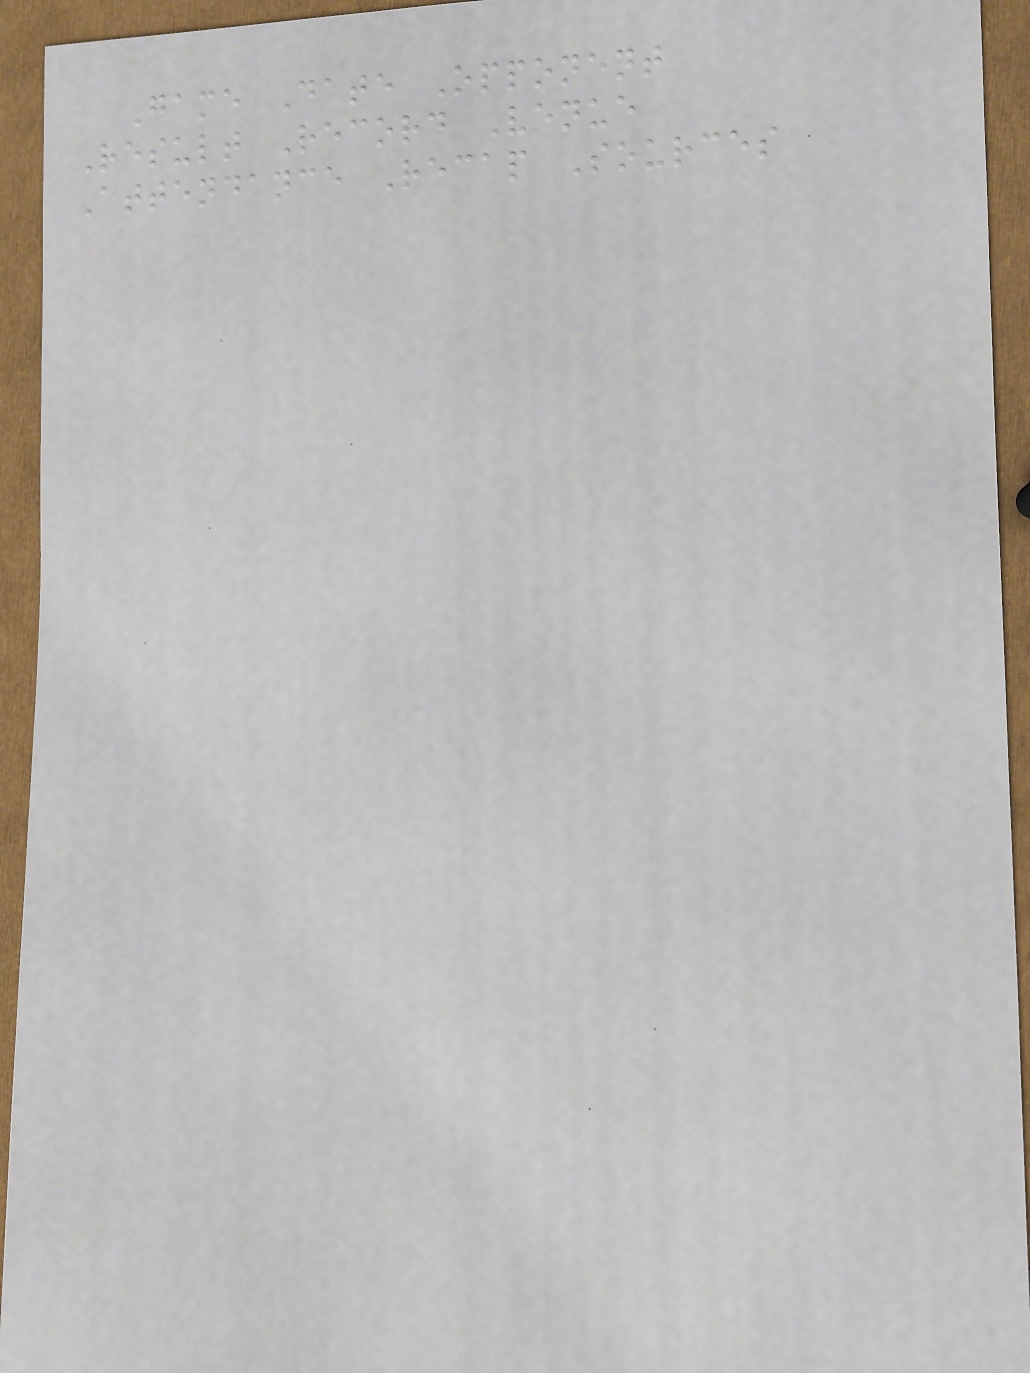Game Date Opponent
Result Record Venue
Attendance Recap Sources
